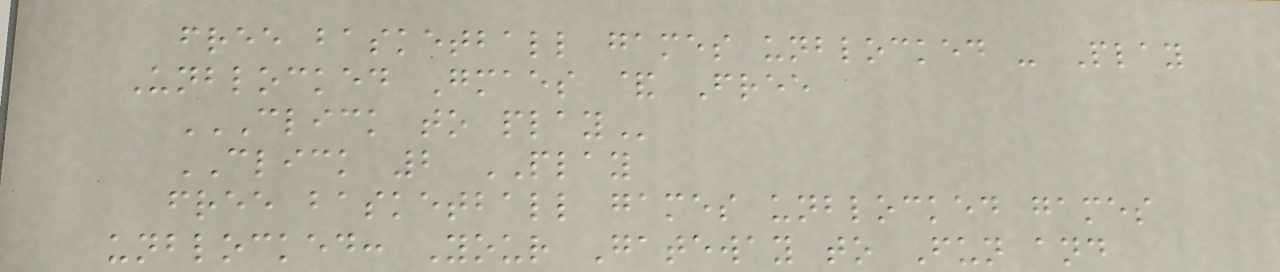free basketball games unblocked - Play
Unblocked Gmaes & Free
CLICK TO PLAY
CLICK 2 PLAY
free basketball games unblocked games
unblocked: Your Gateway to Fun and
